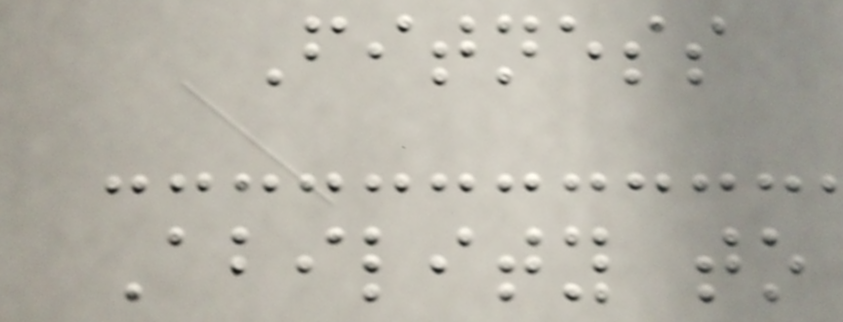Fitness
Ability to
